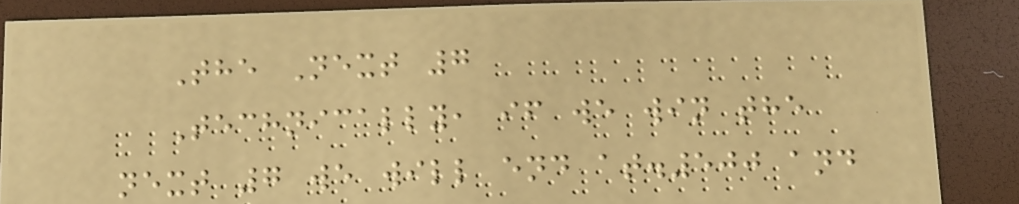The Next 7
Technically, if we win the
next 7 we will end at.500 and
